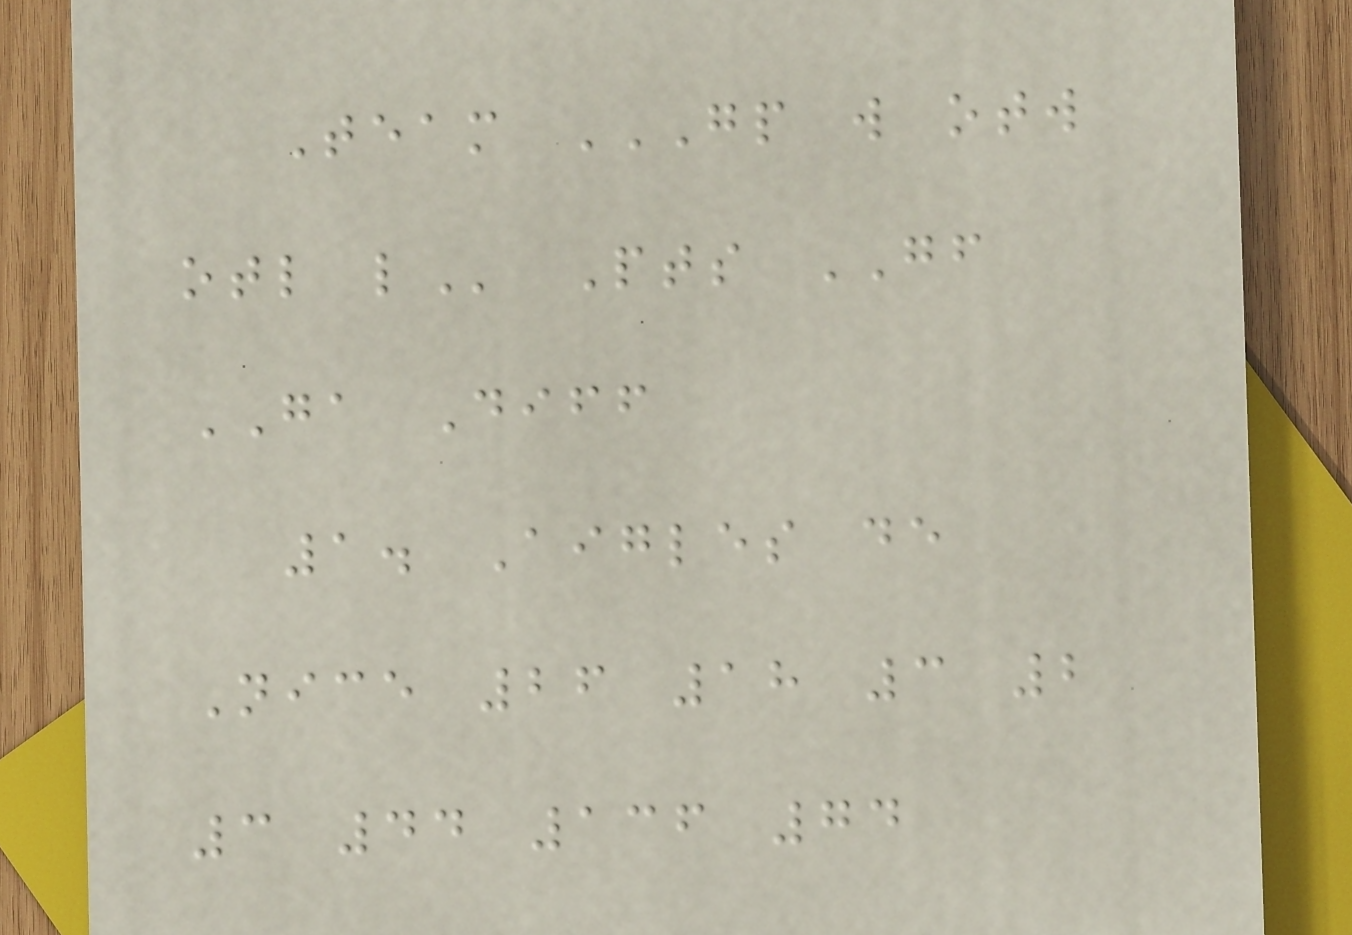Team GP W OTW
OTL L Pts GF
GA Diff
1. Aigles de
Nice 26 18 3 2
3 44 136 74
